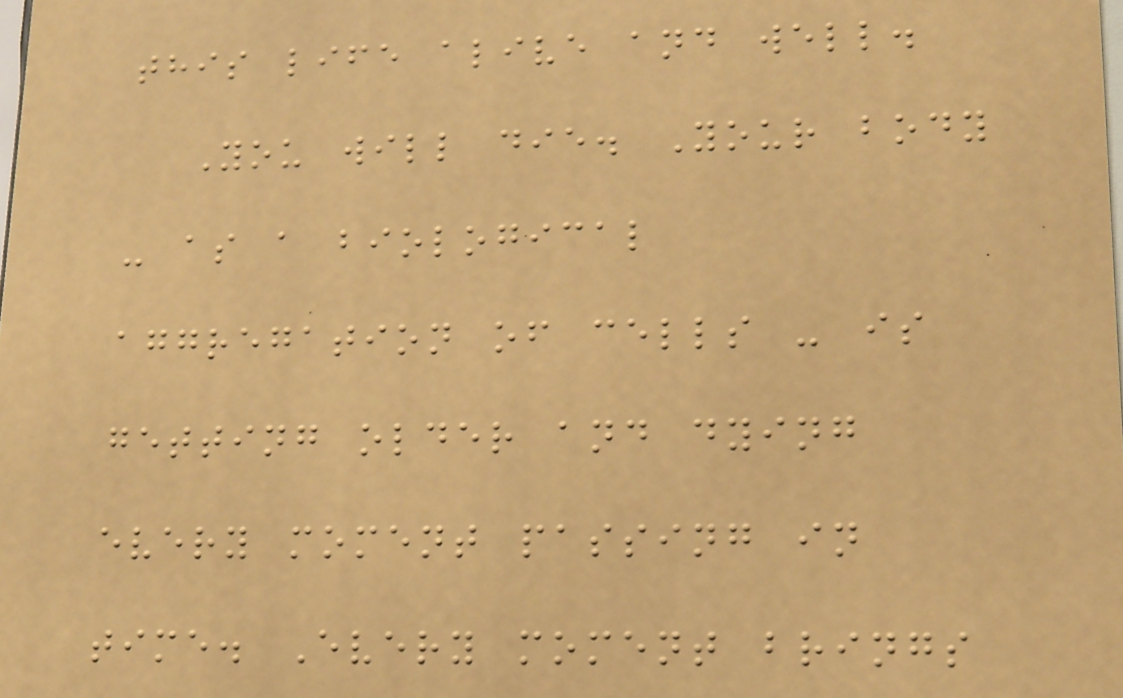this life alive and well.
You will die. Your body
- as a biological
aggregation of cells - is
getting older and dying
every moment passing in
time. Every moment brings
